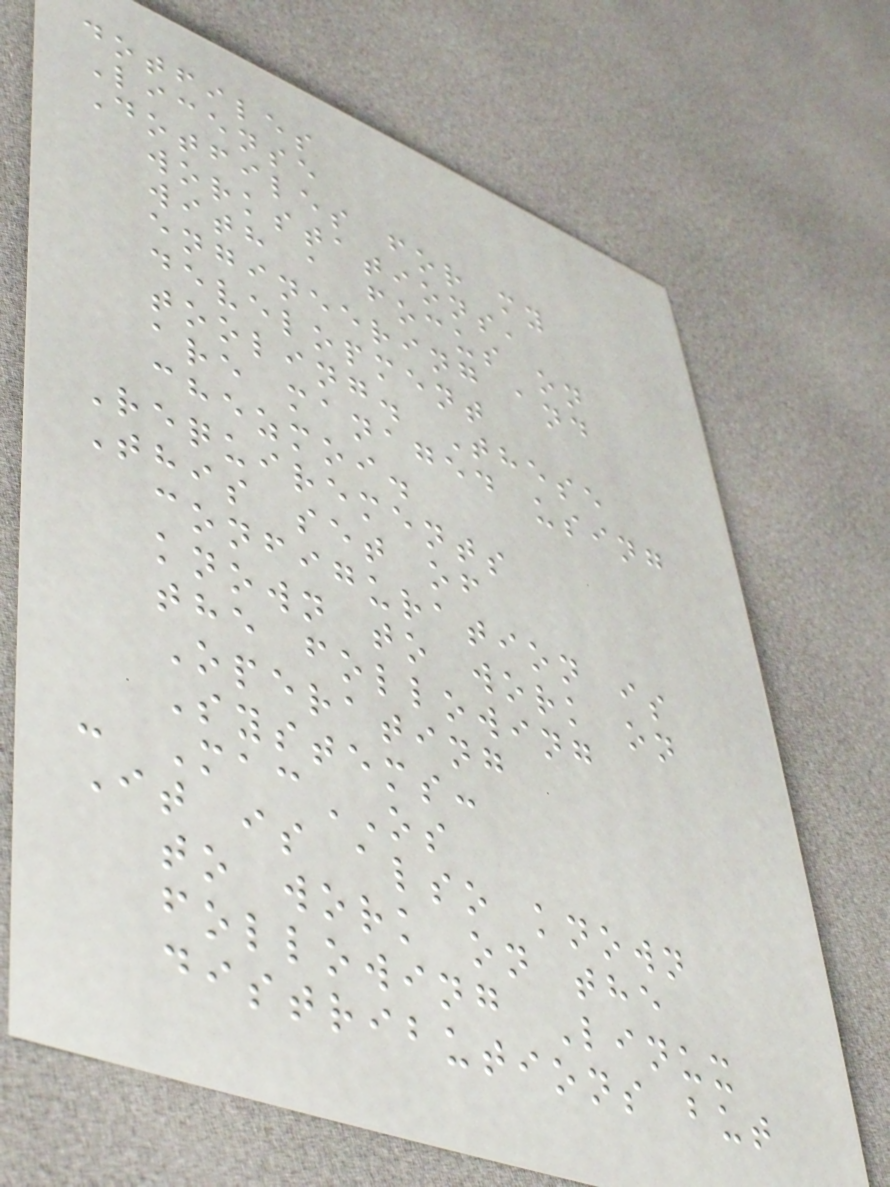dotfiles
License
Dotfiles for my
workstations,
with a focus on
engineering and
development
tooling. These
are managed using
chezmoi.
Requirements
This set of
configuration is
known to work on
the following
Operating
Systems:
- MacOS
It is also known
to work on the
following Linux
distributions but
